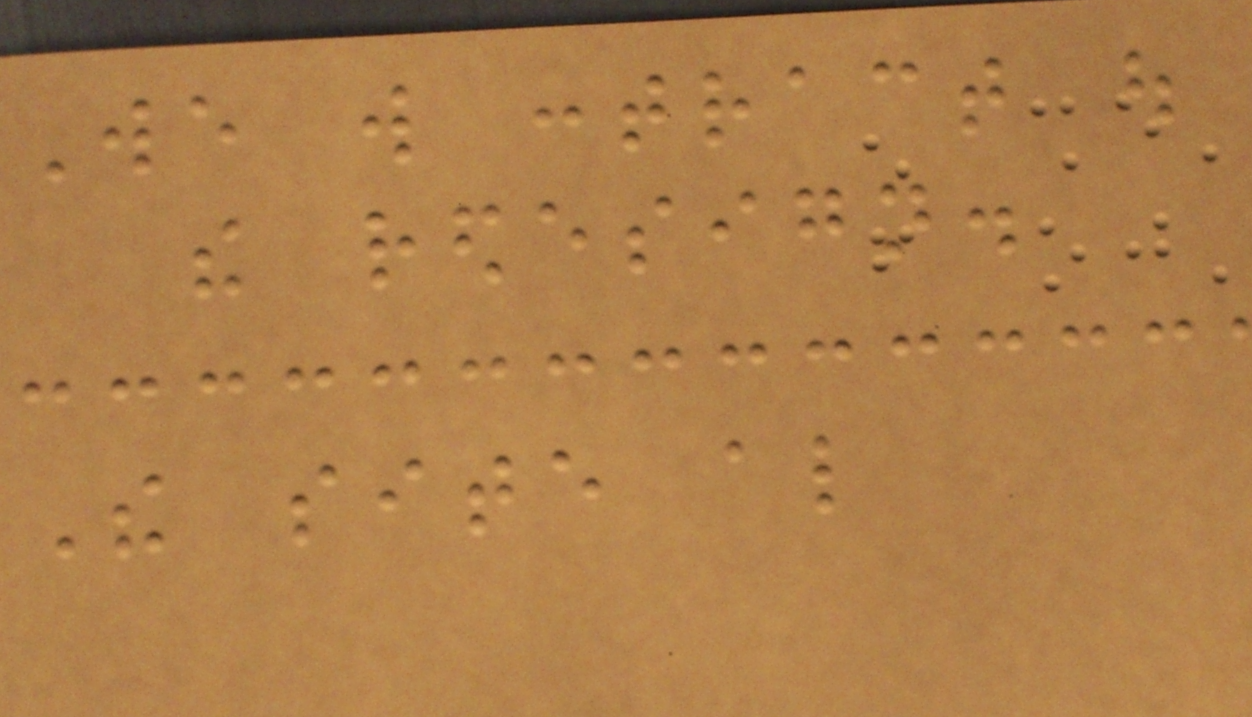We will contract out
the redesign.
The site also
